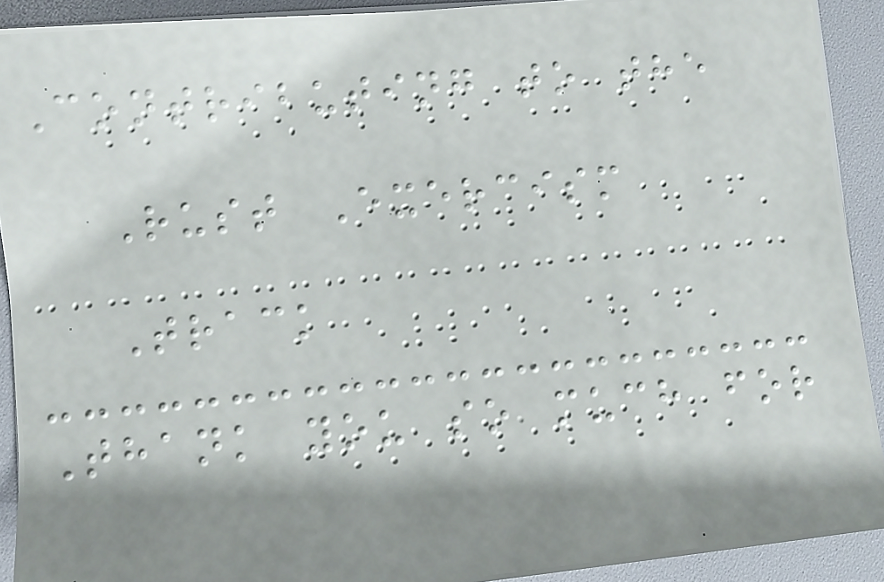Contributing to the
Rust Exercism
Track
Thank you so much for
